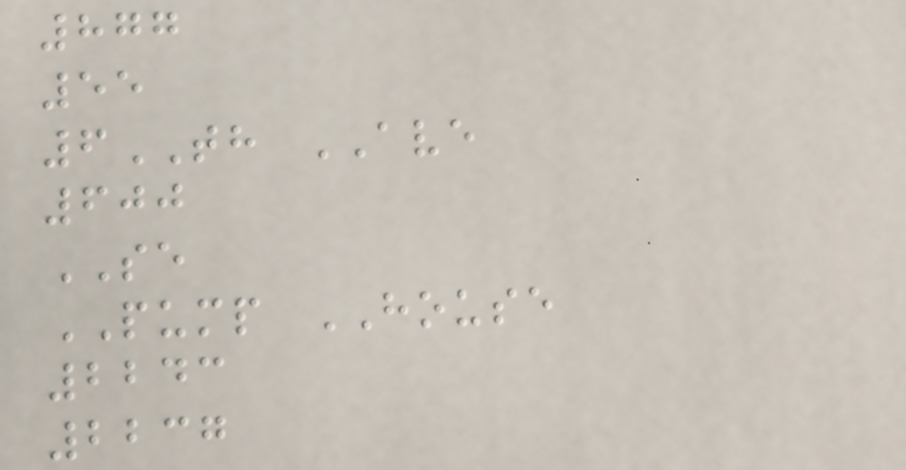877
55
6TH AVE
600
SE
PUMP HOUSE
2243
2237
